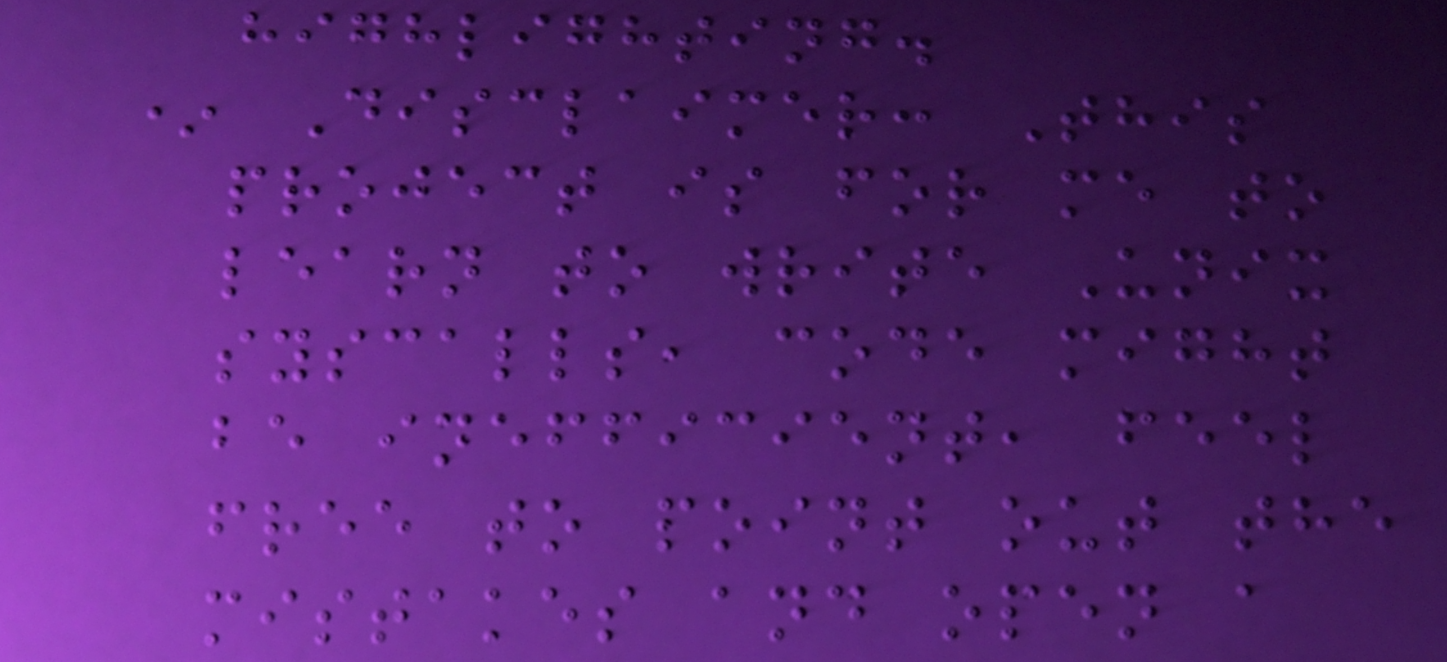highlighting.
* Disclaimer: This
project is for me to
learn to write Unix
syscalls, code might
be inefficient, feel
free to point out the
mistakes and open a
